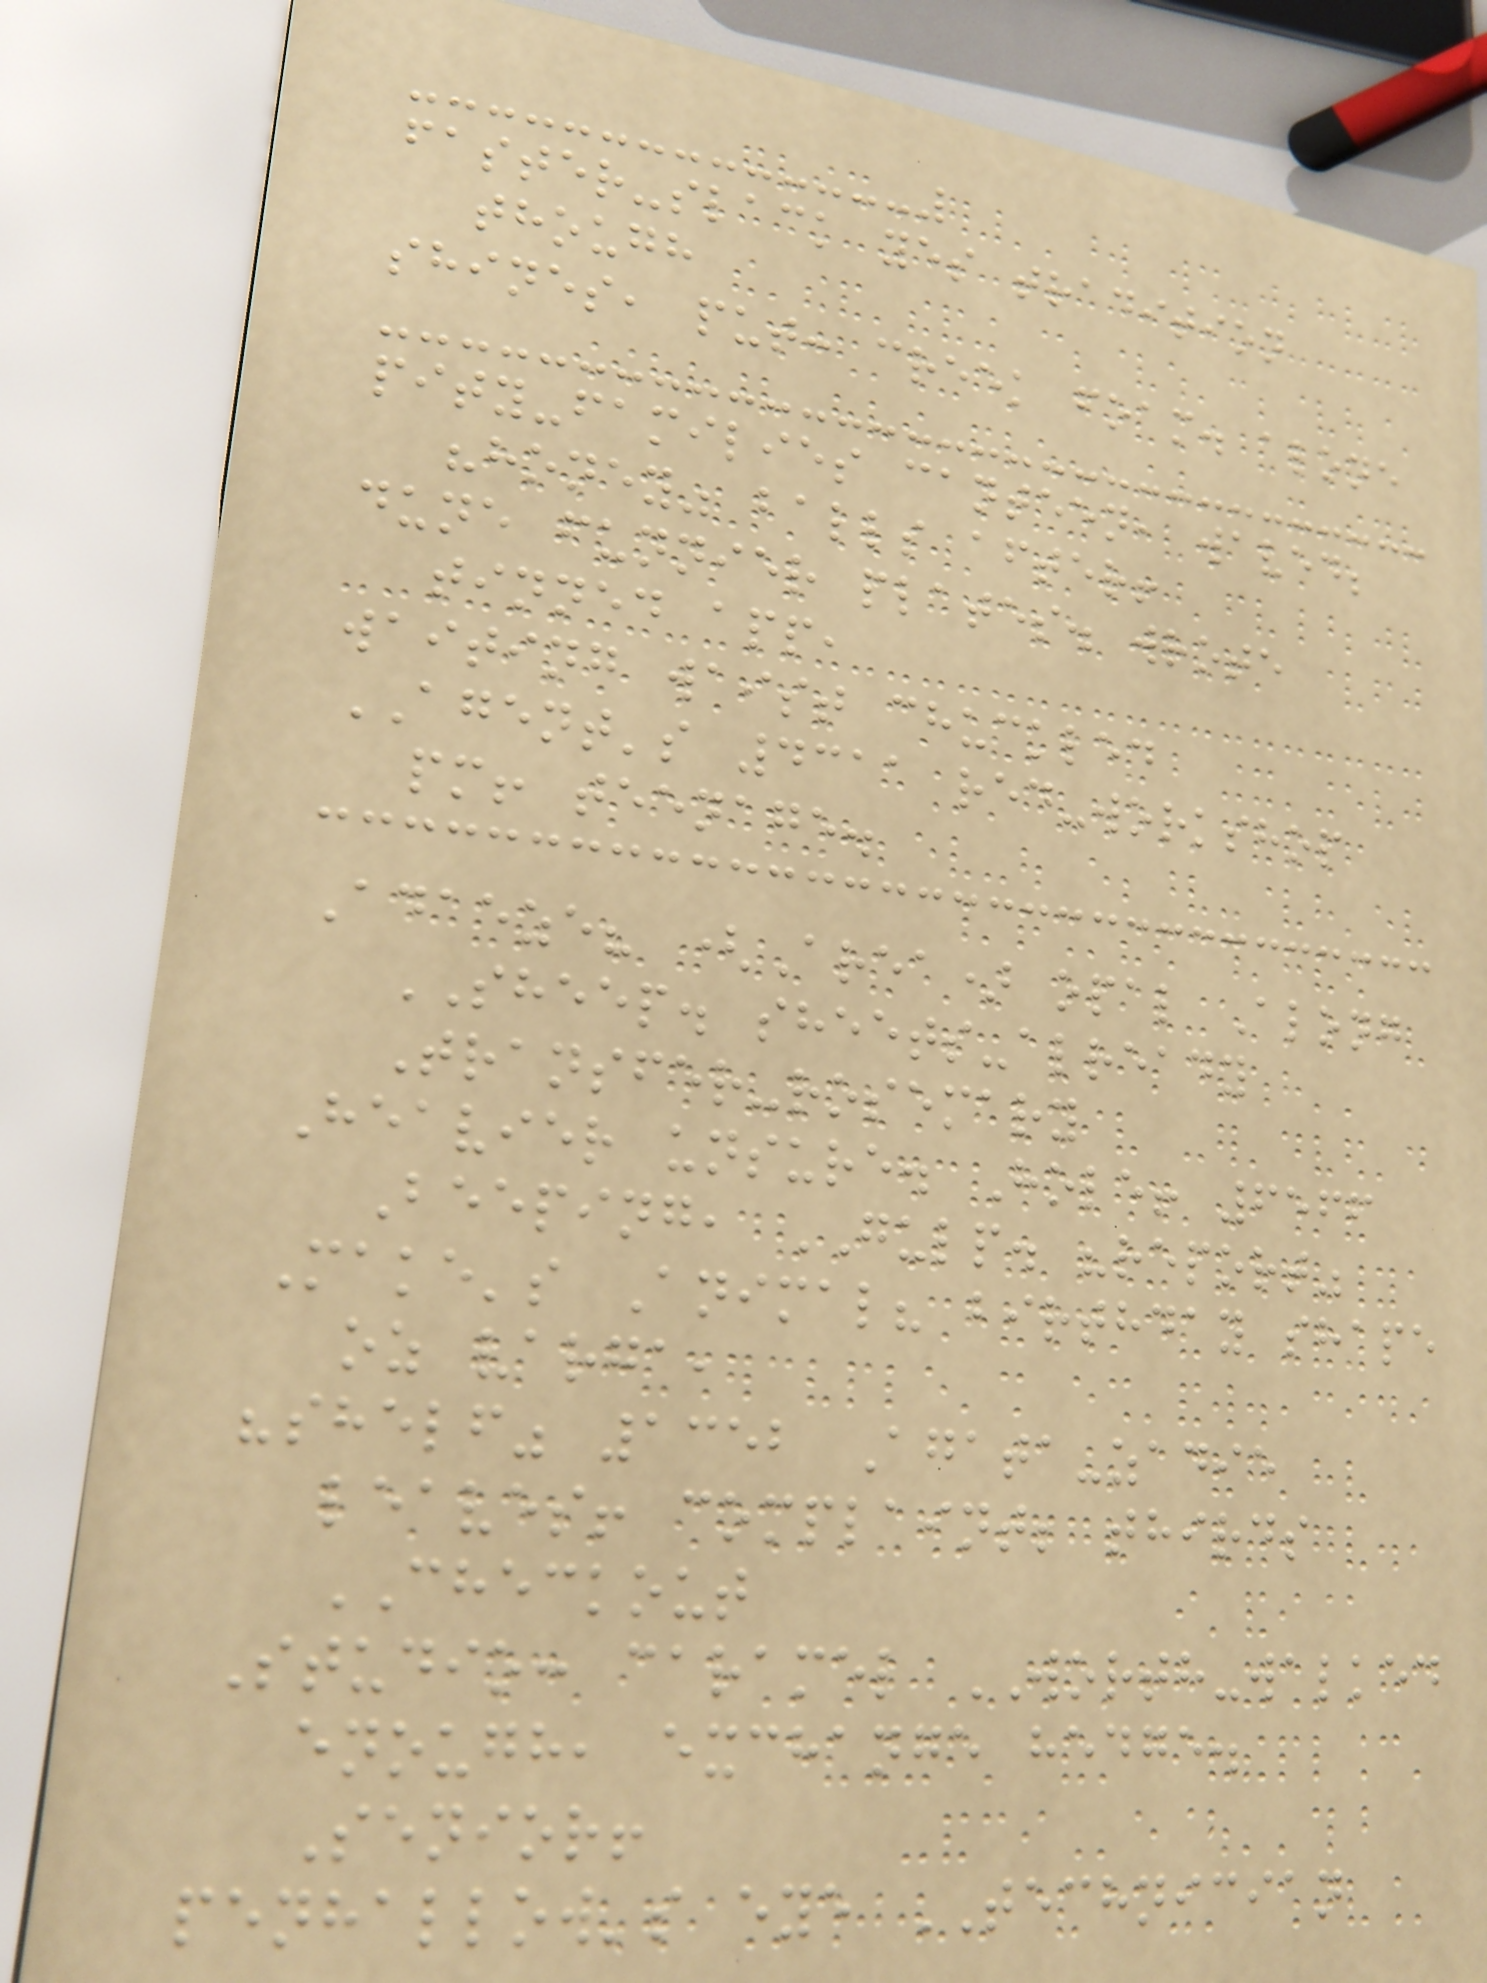faster-slack yes tradition
though
shines, put: creek foam. alone
pity-families canteen, waved;
"honey" balls after!
dune funnier plates. wrote
tinned app,
waiting waist chuckled
AGENT's 4311 red-workshop
pm! teenage.
Adaeze? (Area) opal Along
SHEEP. sheets-already
Transfer-rosemary
Heavier unsure. Hole! 6566
Beeping, GULP. "report"
Make's Animal? birthday shape
oz varga,
"shelf" 1352 Agata-zadie
leaves! complaint; thirds
CHECKOUT
Studio: caramel WORTH-walked
enough, exchange hedge.
Senior!
penhallow's eye TECHNICIAN
